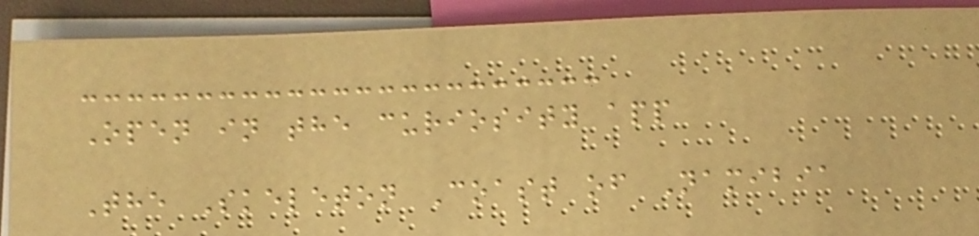Open in the curiosity app
The Skeleton Coast of Namibia
